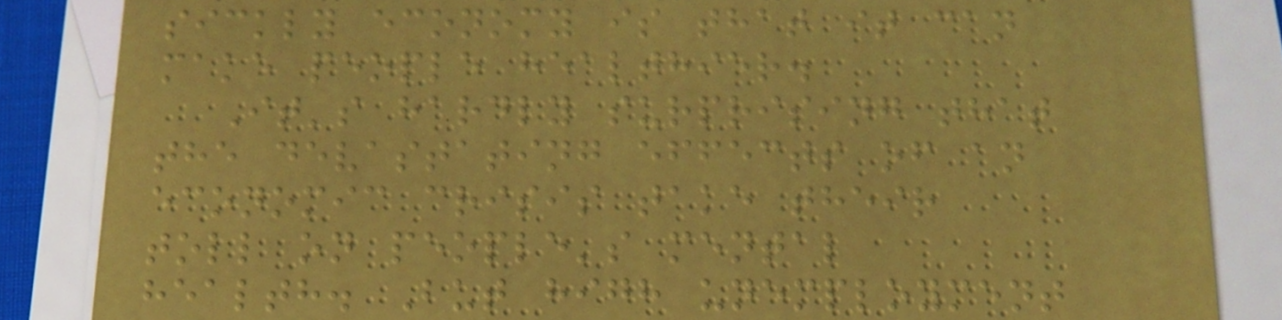sickly economy is that it can
make people healthier.
It's hardly surprising that
the devastating effects of an
economic crisis take their
toll on people's mental
health. But high unemployment
